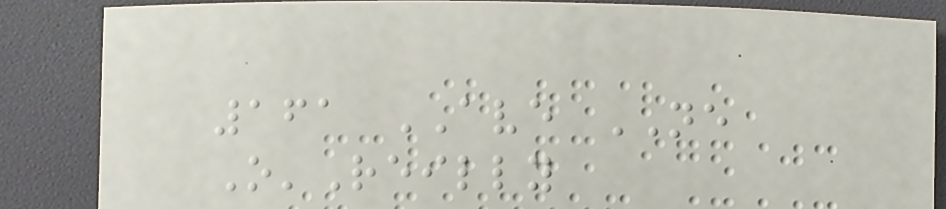161 AVE NE
O'Reilly
